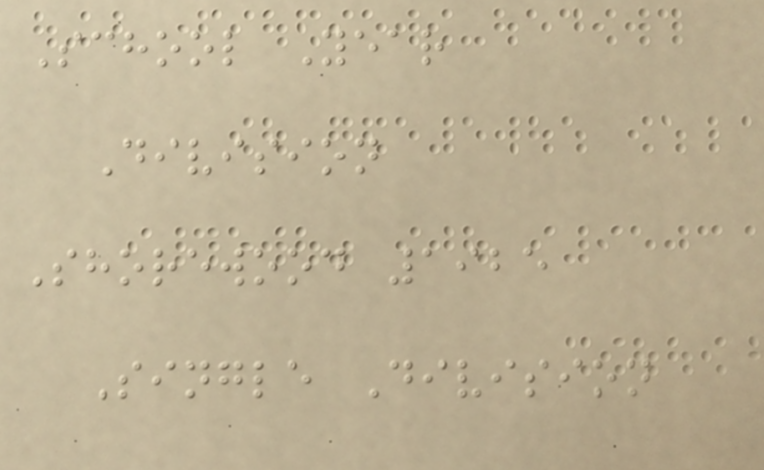School Year
Division
Shorewood 1925
Single Division
